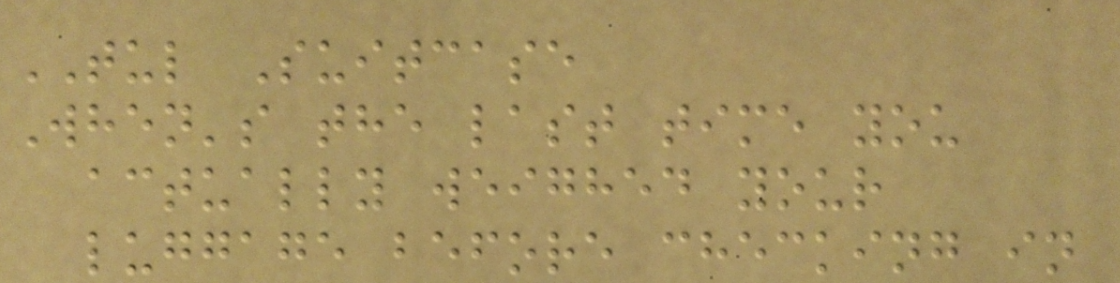TUL Suitcase
When's the last time you
actually weighed your
luggage before checking in
